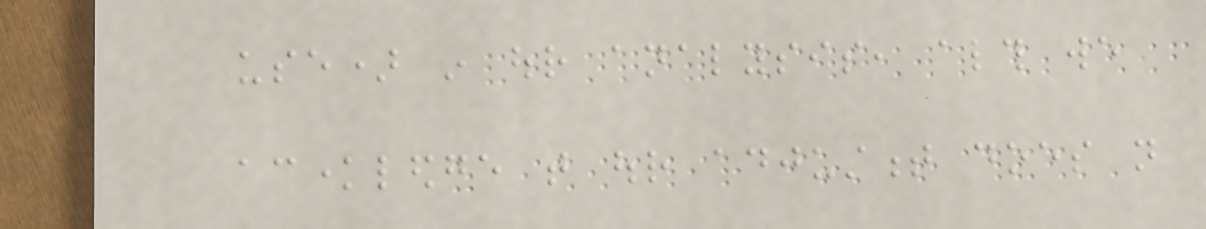use) in our analysis, although we
acknowledge that our adjustment does not
